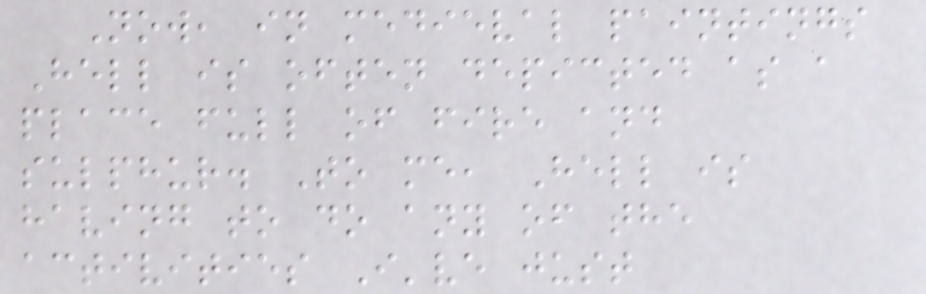Now, in medieval paintings
Hell is often depicted as a
place full of fire and
sulphur. To me, Hell is
having to do any of the
activities I've just
